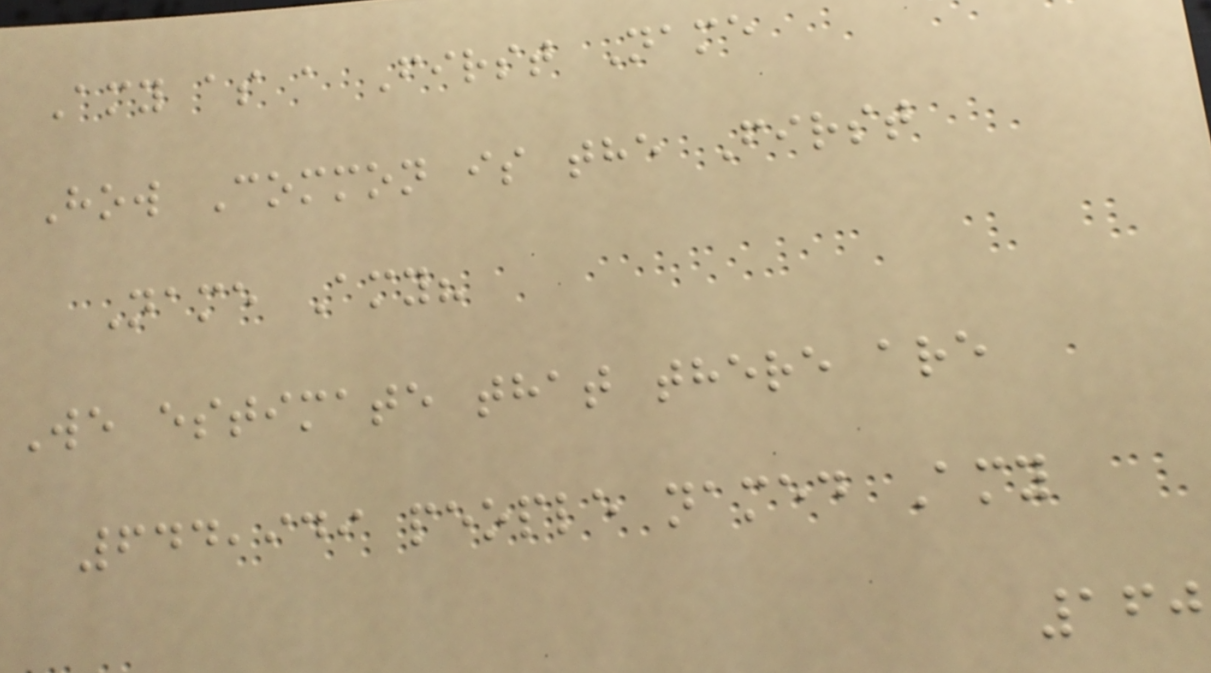Amy as a First Name
How Common is the First
Name Amy?
We estimate that there are
644,949 people named Amy
160
